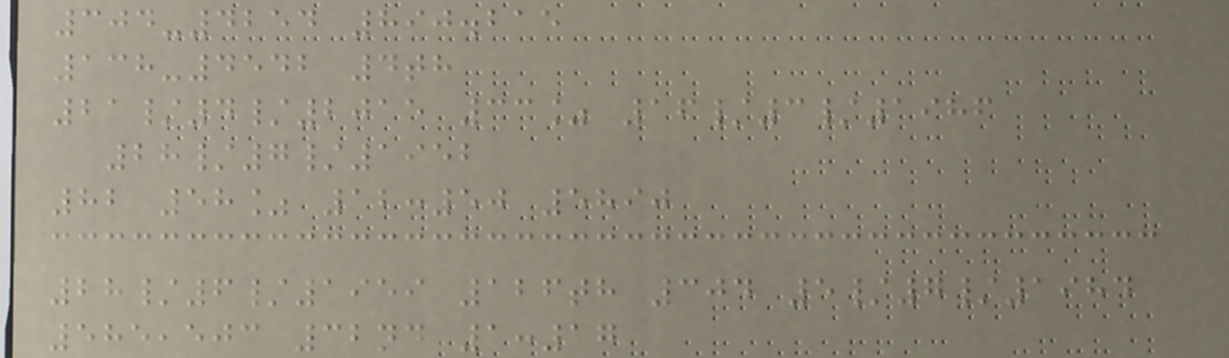304-4254 890.215
138-4542 4th
21/4/2015 33% 16/3/1986
28/7/1952
82 58% 12:50 5890
28/6/1959 126th 304 5/7/1984
585,503 32nd 1:17
